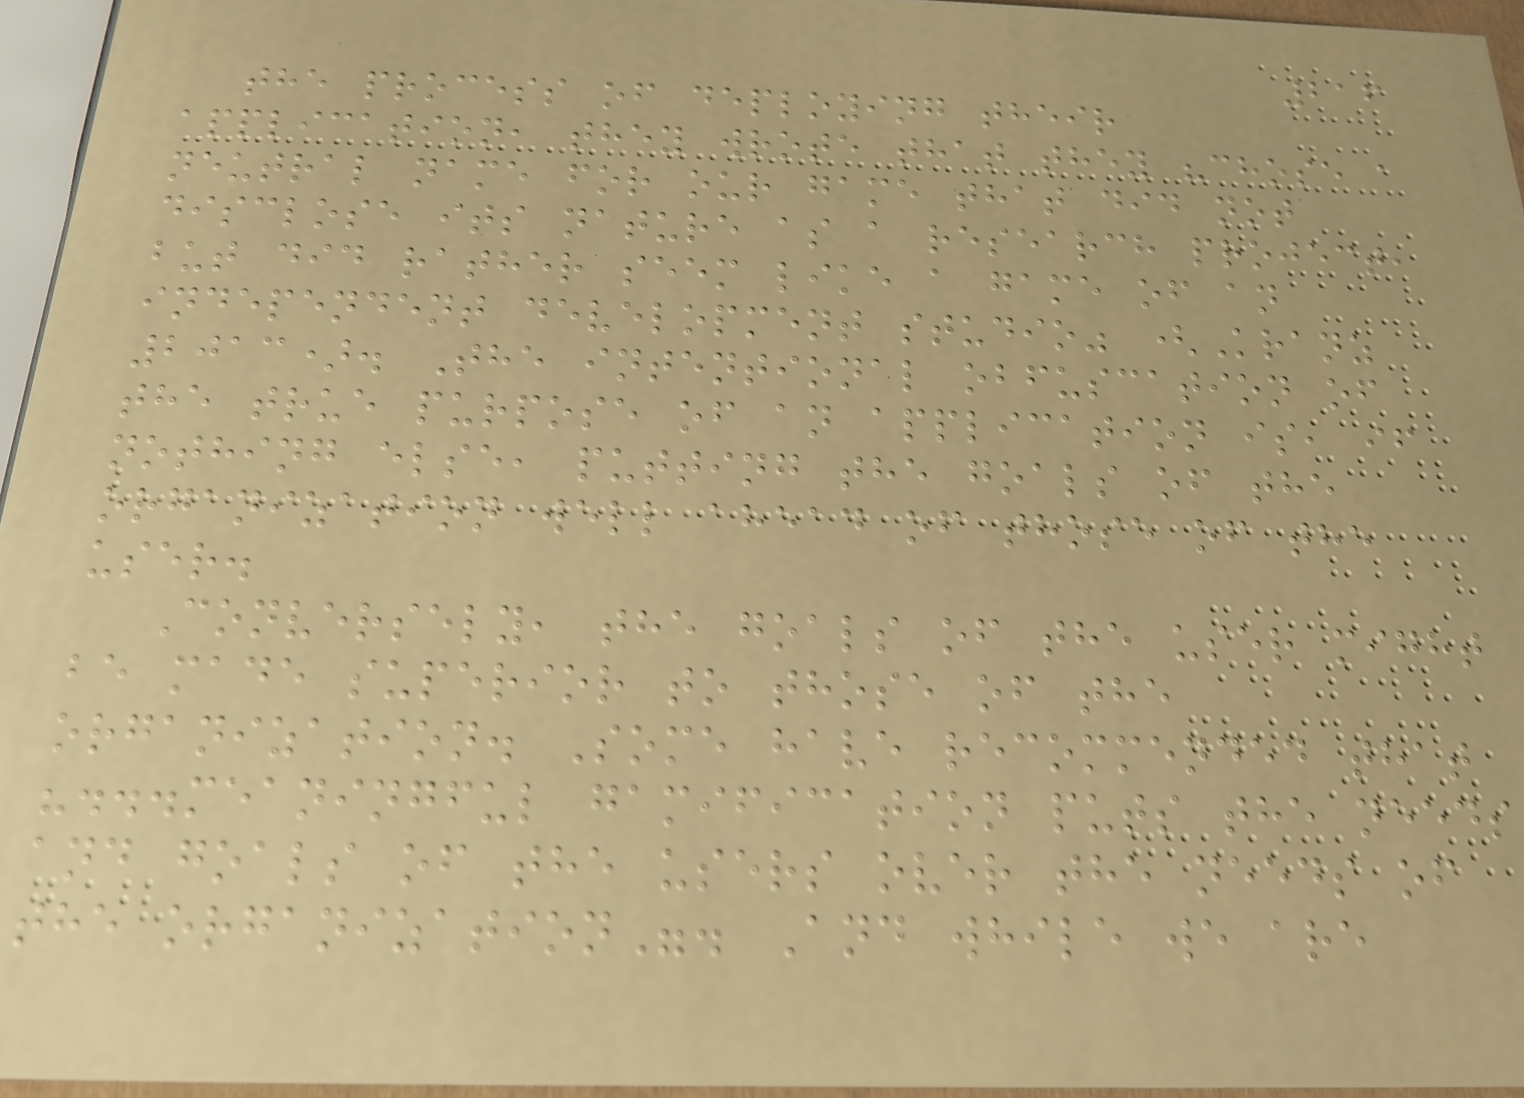216
the process of deploying their
application, they wrote that they "chose a
neutral name for our game that did not
disclose its nature as a research project,
but did rather seem like a game of an
independent development studio" (Kranz
2013). The intentional obfuscation of
the true purpose of an application is, if
nothing else, putting the goals of the
organization well ahead of those of the
user.
Conversely, the goals of the user might
be made superior to those of the
organization. Some have recommended that
"...meaningful gamification puts the needs
and goals of the users over the needs of
the organization". And while we are
